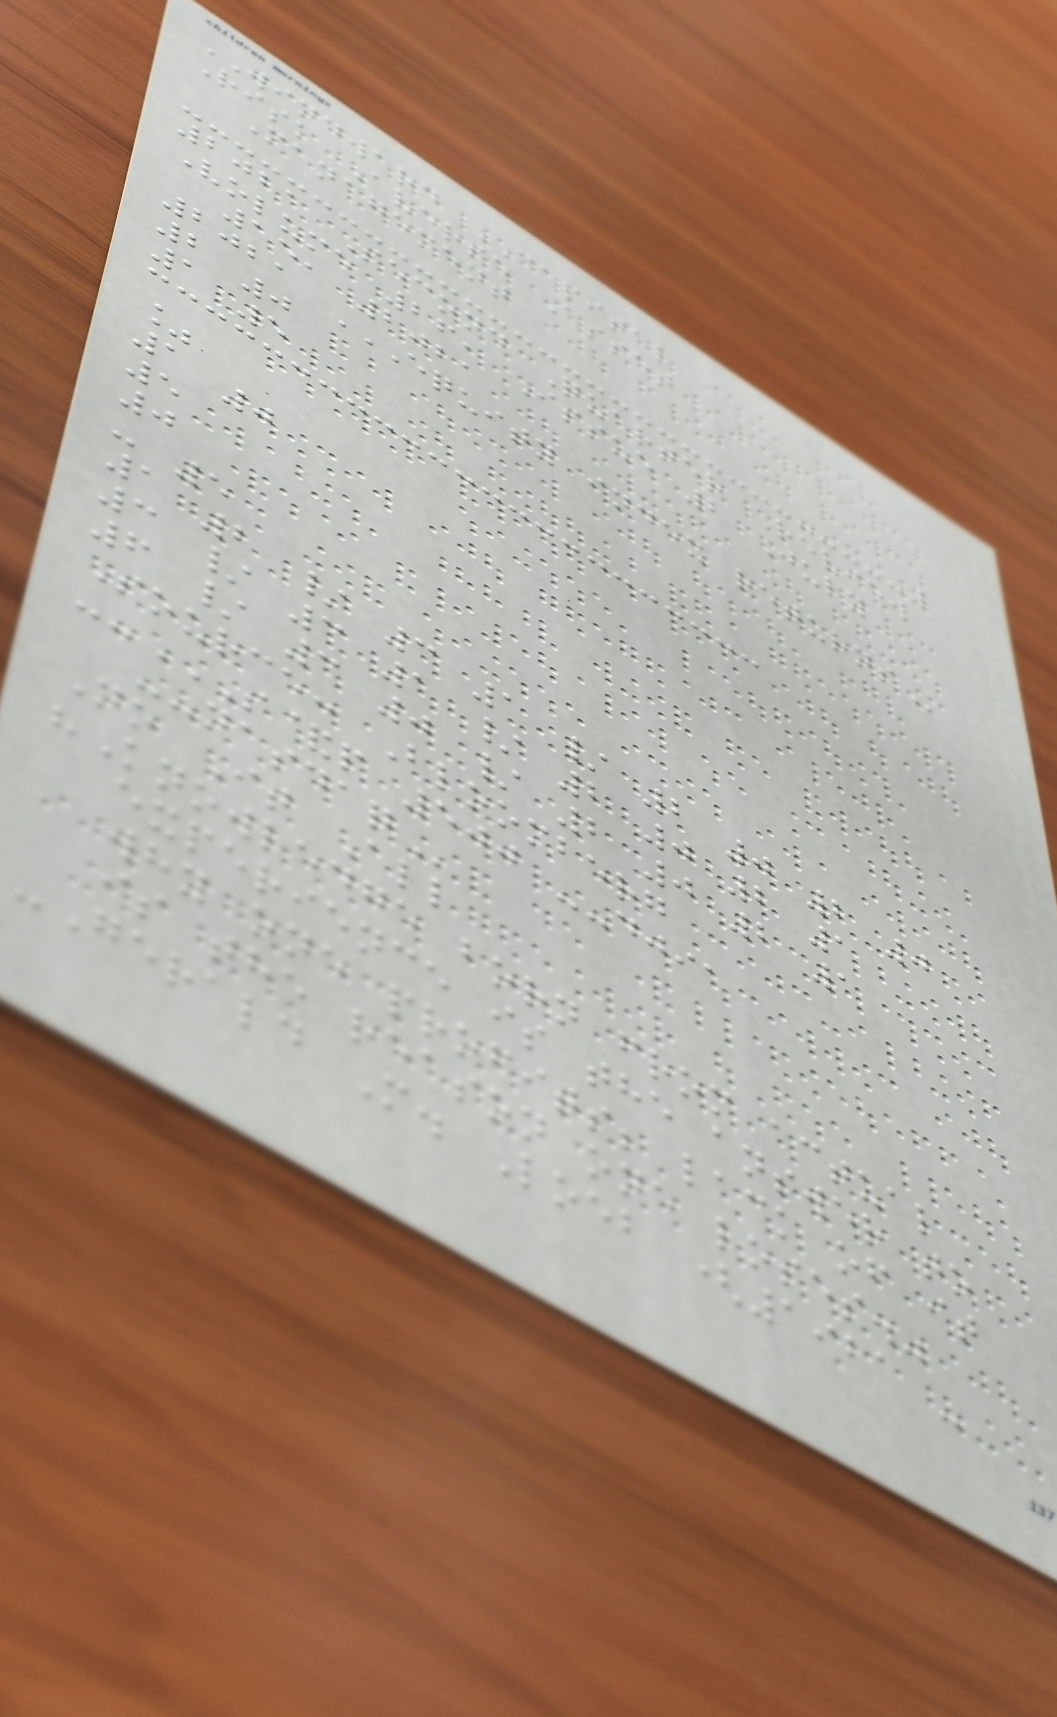WINDWARD CAPITAL
Risk Averse Asset
Management
2021 Second Quarter Review
Volume 26, Issue 2 July
15, 2021
2021 EQUITY INDEX RETURNS
2 0
1 5
%
1 0
5
0
- 5
1 2 / 3 1 / 2 0 2 0
3 / 3 1 / 2 0 2 1
6 / 3 0 / 2 0 2 1
Source: Bloomberg
--S&P 500 --DJIA
--NASDAQ
No It All
"Knowledge born from actual
experience is the answer to
why one profits; lack of it
is the reason one loses."
-Gerald M. Loeb (1921 -
